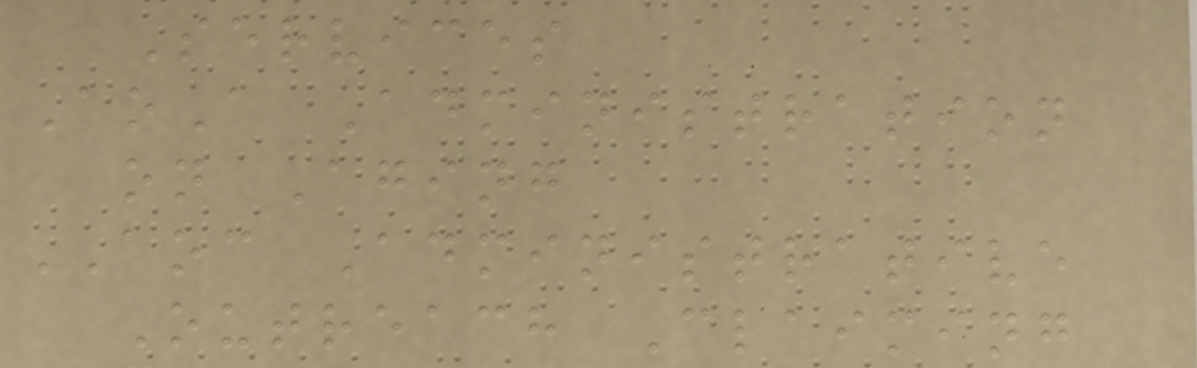Services
AoA Administration
on Aging
AOC Administrative
Outreach Claiming
